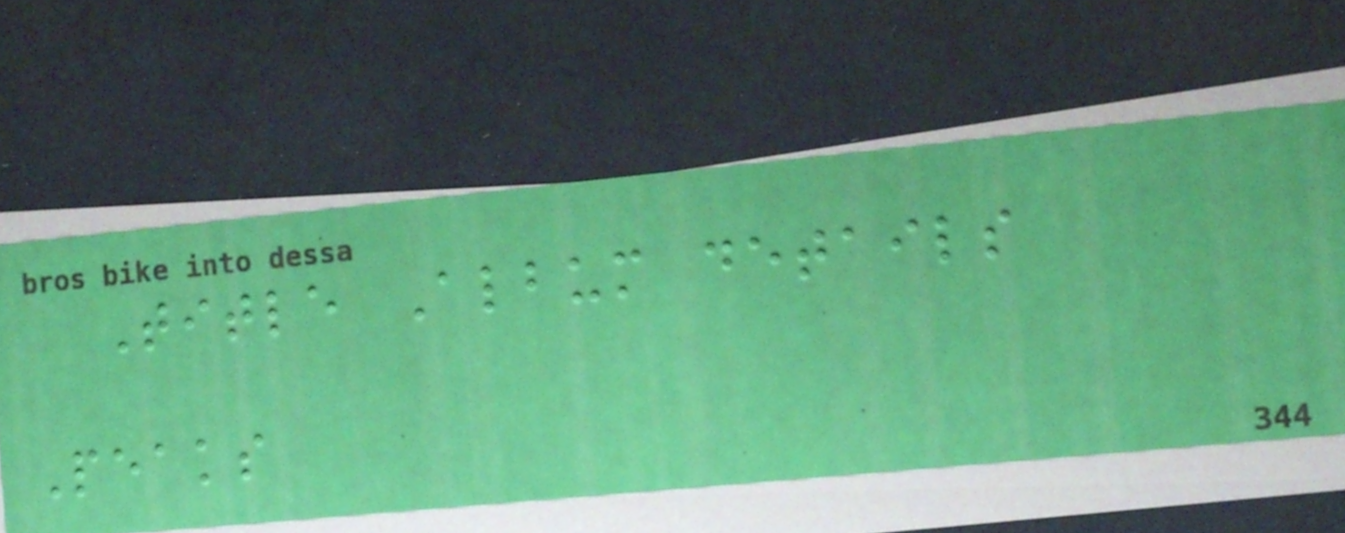Title Album details
Peaks
